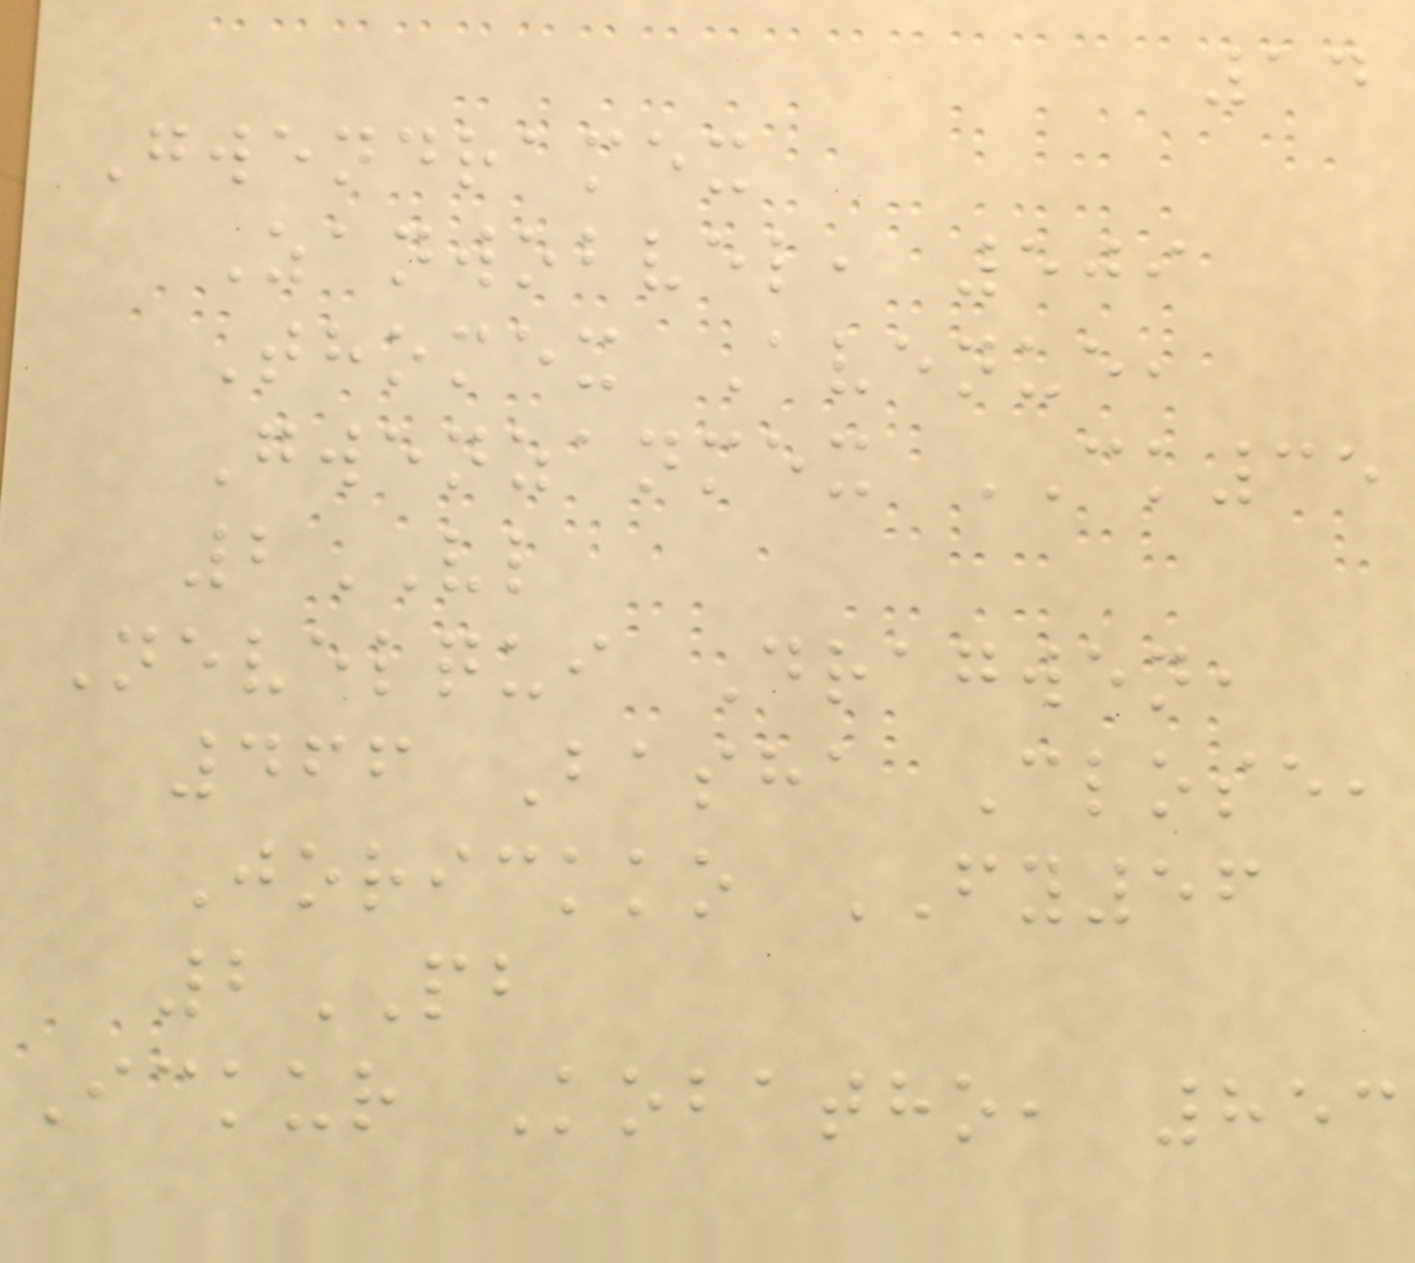14
Gwendramex
Zanwobvel, 509
Thomex Avenue,
Gwenzanmex CK35
2VL
Nevelqui Dragwen,
466 Basha Close,
Jorickko FY56
2PB
Ickur Kobatho, 853
